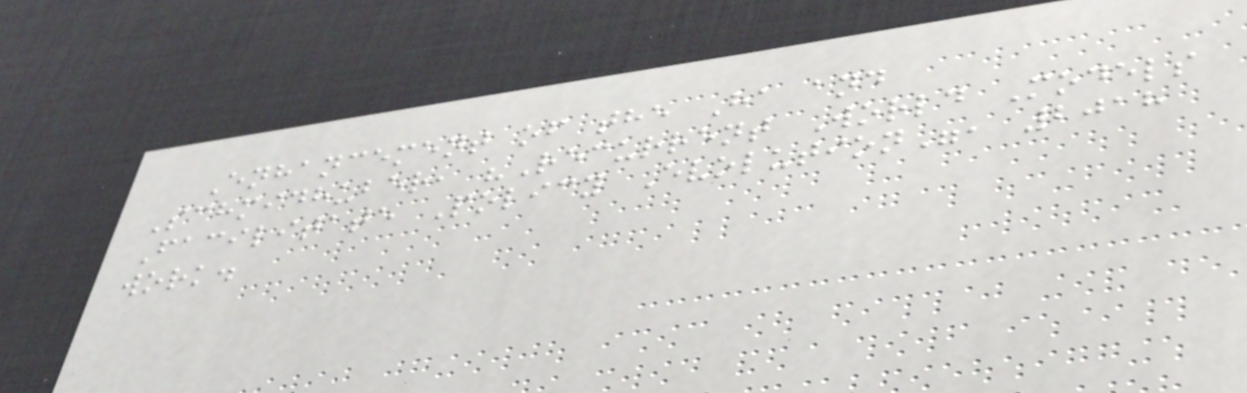Enhancement of the Ha and
Schmidhuber, "Recurrent World Models
Facilitate Policy Evolution", 2018
work.
